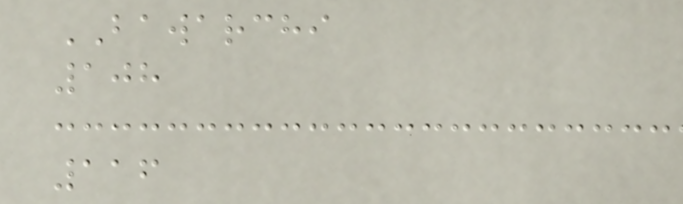BAWARCHI
108
116
